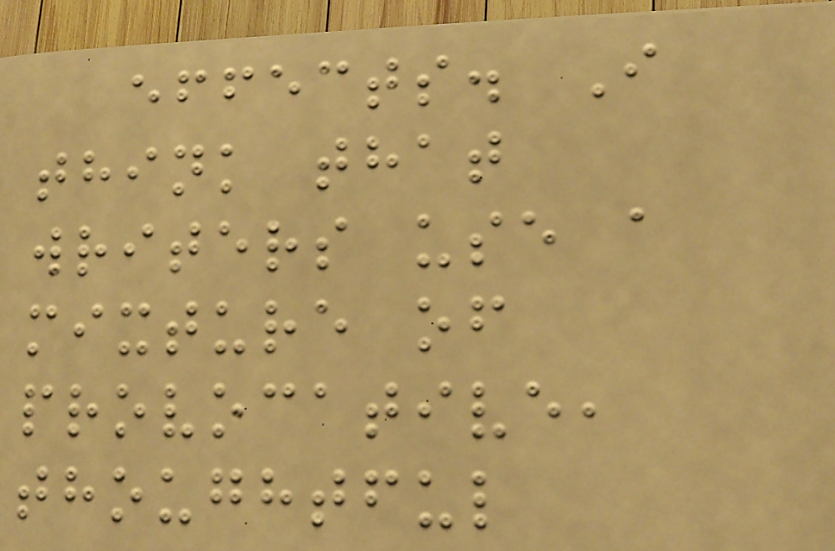effects. I
think that
writers use a
mixture of
provocative,
thoughtful
